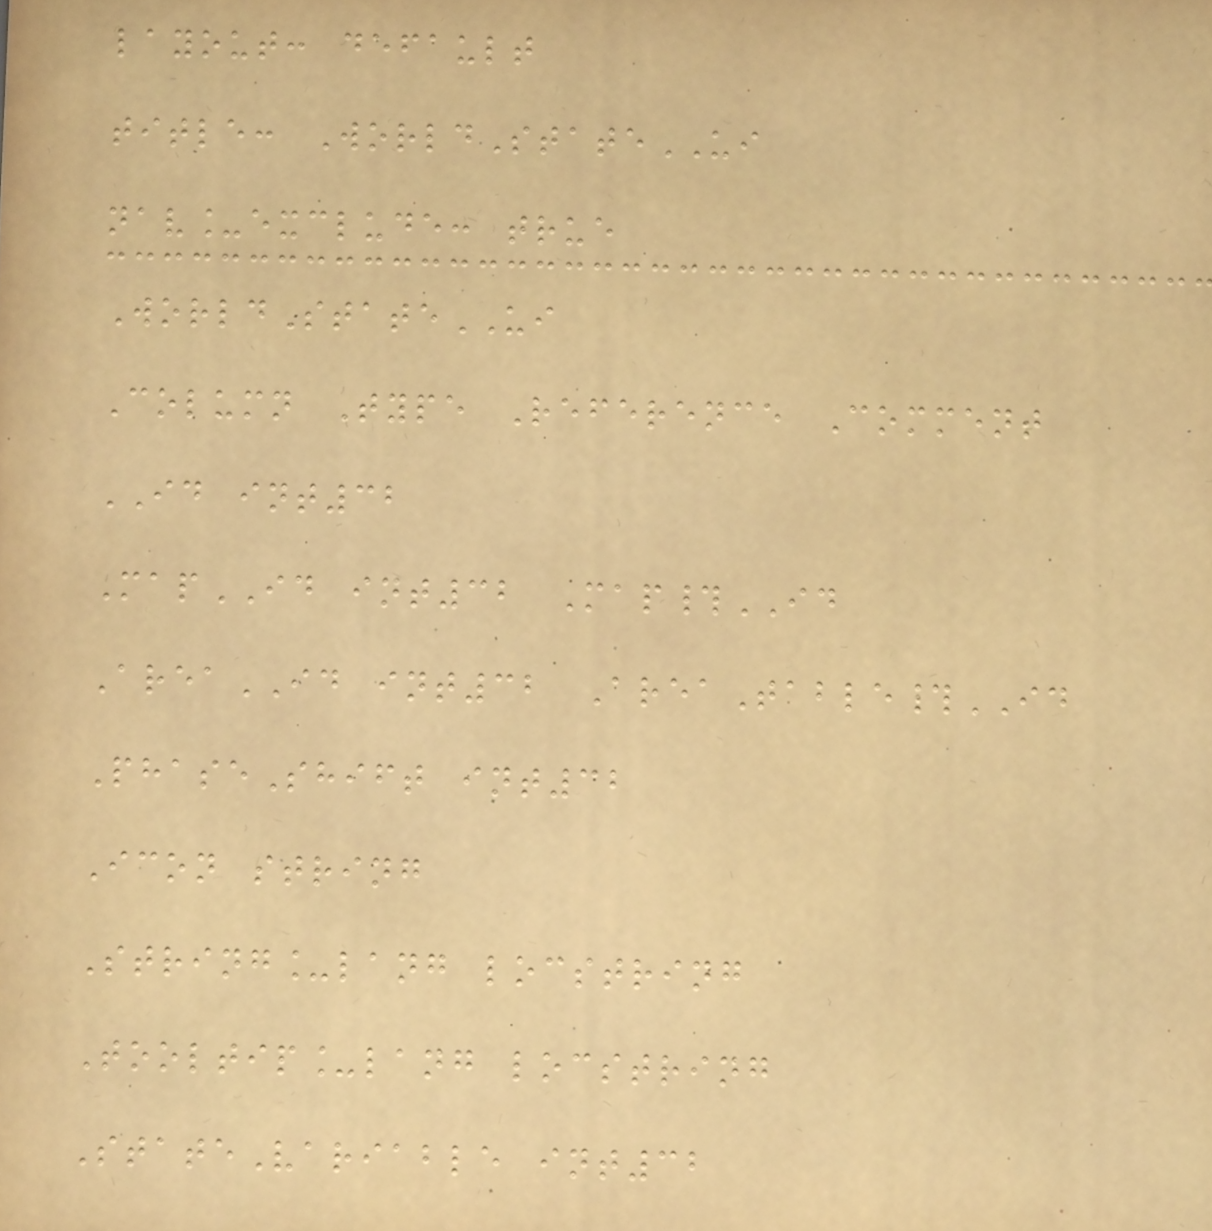layout: default
title: WorldStateUI
nav_exclude: true
WorldStateUI
Column Type Reference Comment
ID int32
MapID int32 Map#ID
AreaID int32 AreaTable#ID
PhaseShift int32
Icon string
String_lang locstring
Tooltip_lang locstring
StateVariable int32
